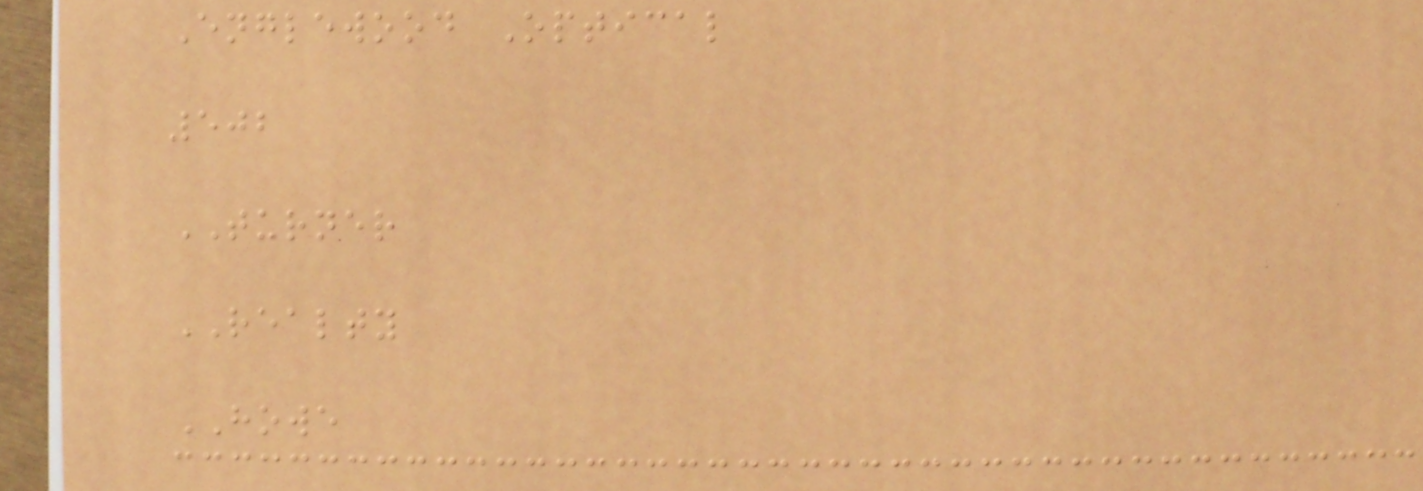Englewood Optical
502
TURNER
REALTY
HOWE
